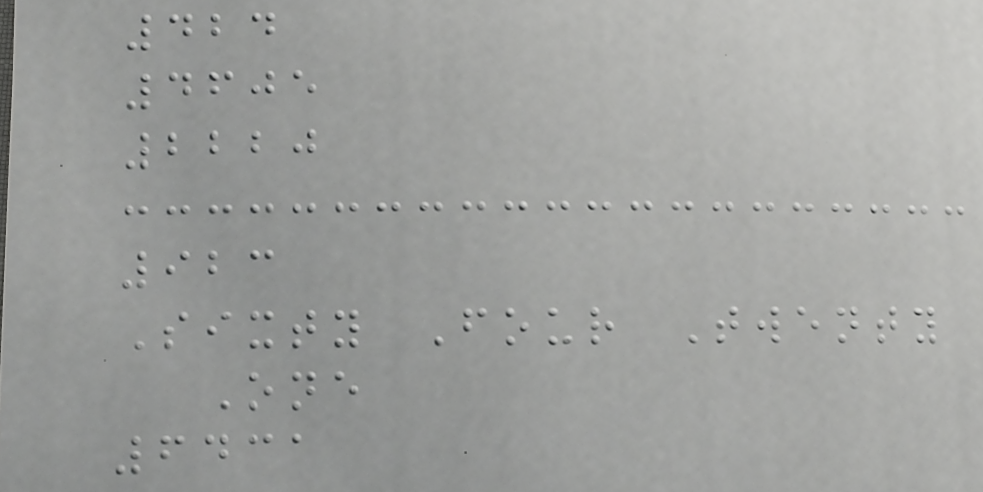424
4605
2220
923
Sixty Four Twenty
One
6431
